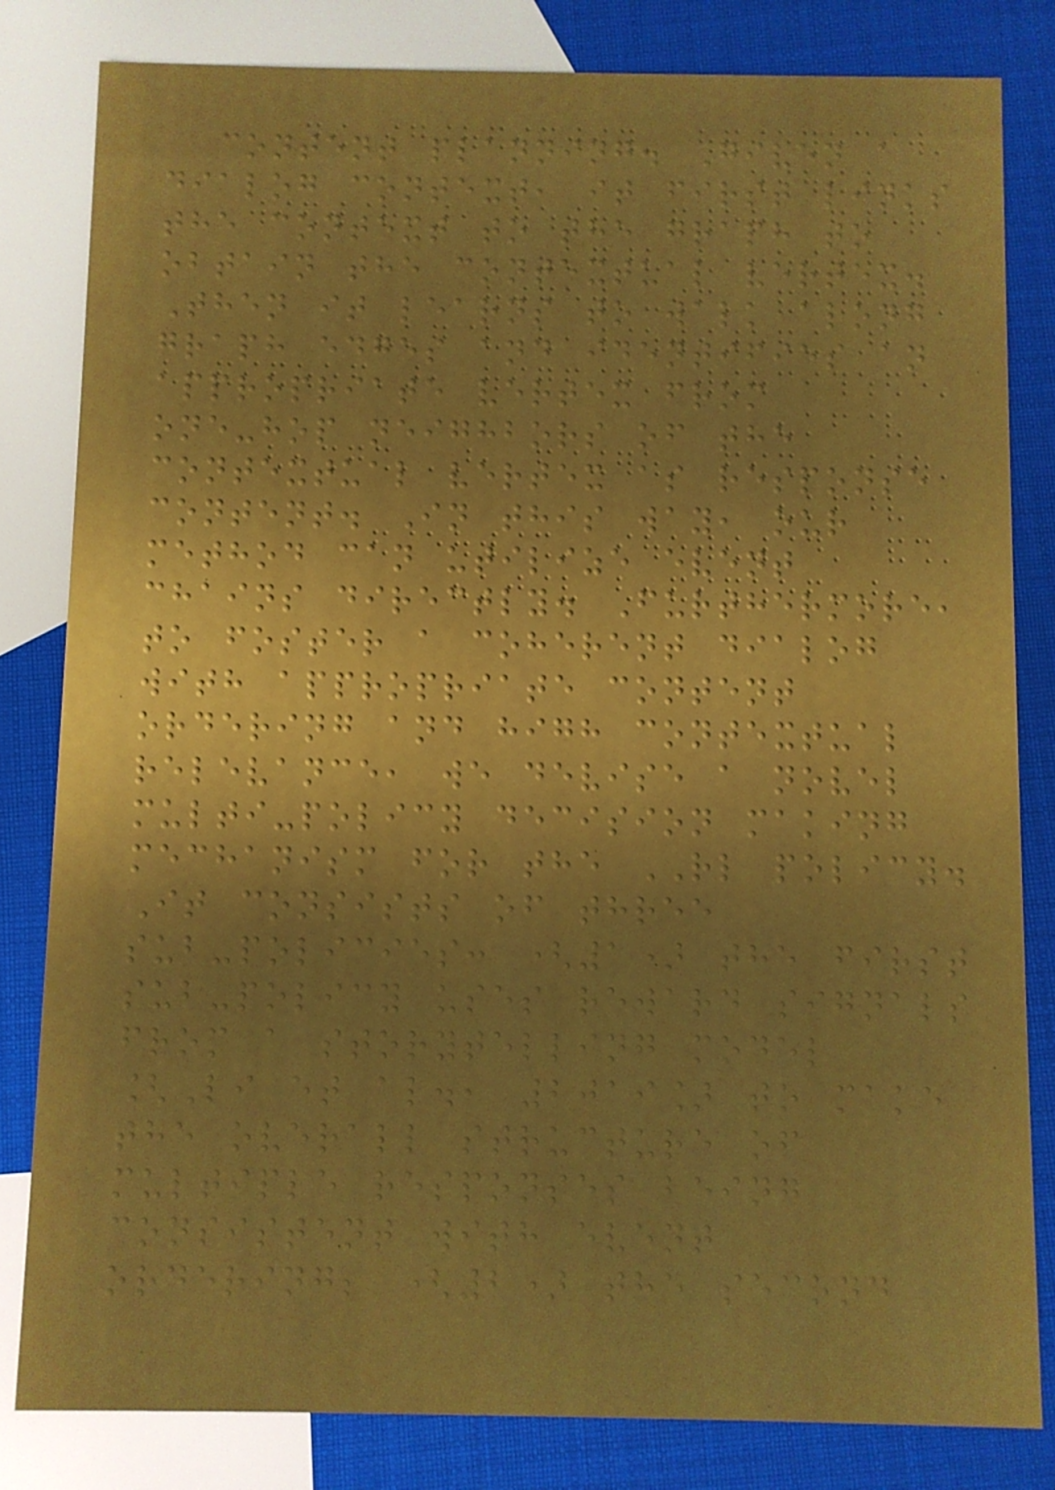content planning. Given a
dialog context, it first links
the context to the graph to
obtain the contextual vertex.
Then it learns to walk along
graph edges and identifies an
appropriate vertex from
one-hop neighbors of the
contextual vertex as response
content. In this way, our
method can utilize event
chains directly. Furthermore,
to foster a coherent dialog
with appropriate content
ordering and high contextual
relevance, we devise a novel
multi-policy decision making
mechanism for the RL policy.
It consists of three
sub-policies: (1) the first
sub-policy uses reward signals
from a storytelling model
[Li et al., 2019] to make
the overall structure of
multiple responses being
consistent with event
ordering; (2) the second
